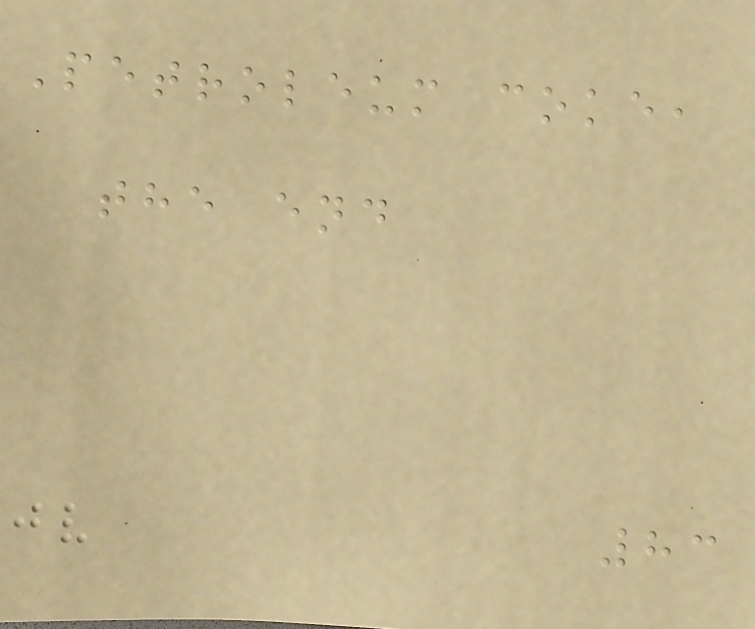Petroleum coke,
the end
83
